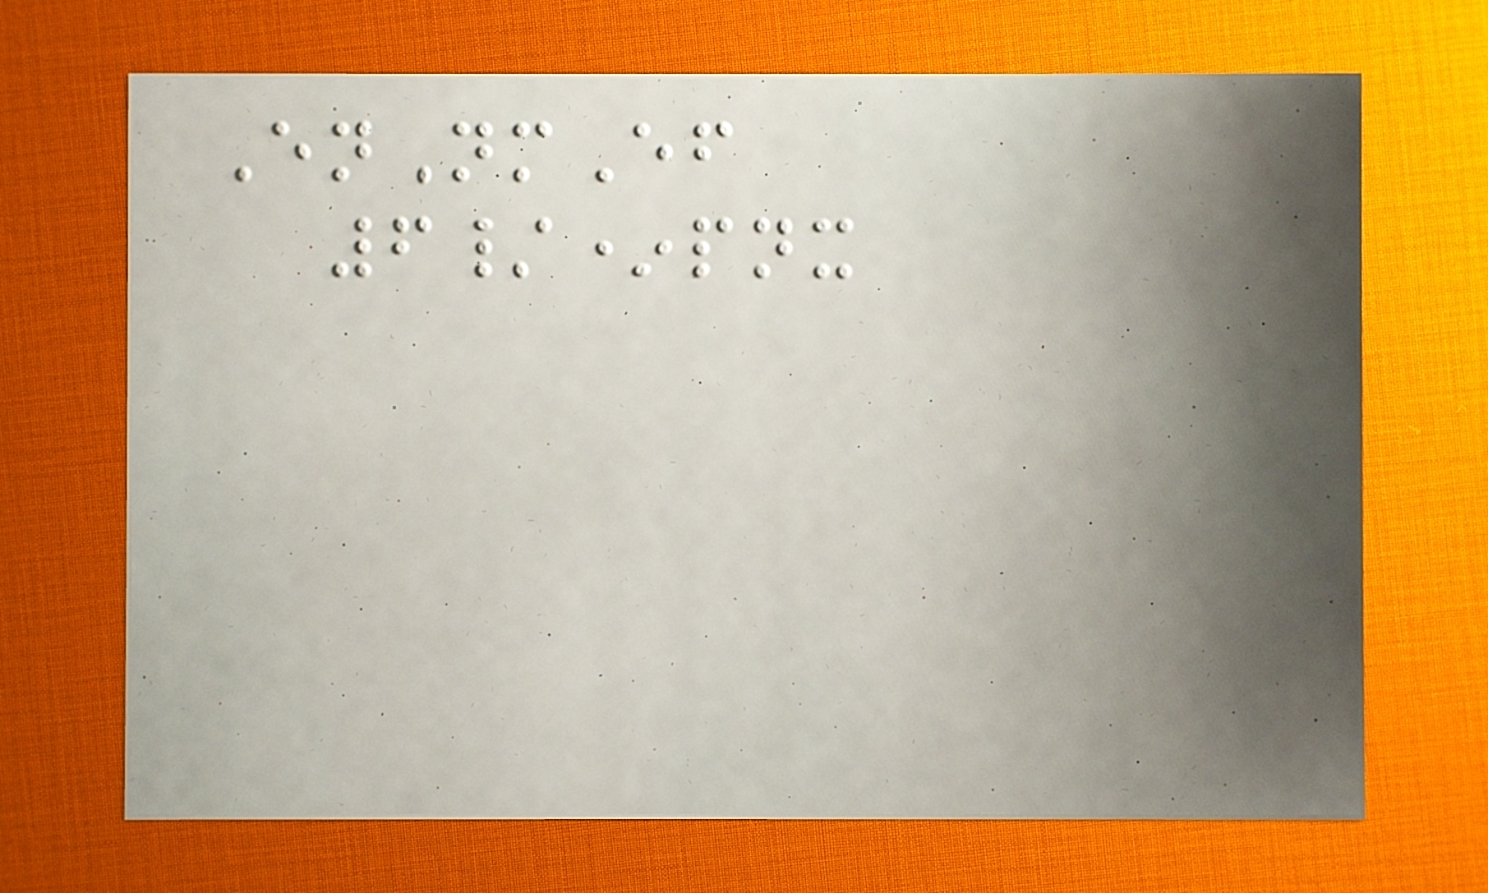EnNmEf
6/*pnx
